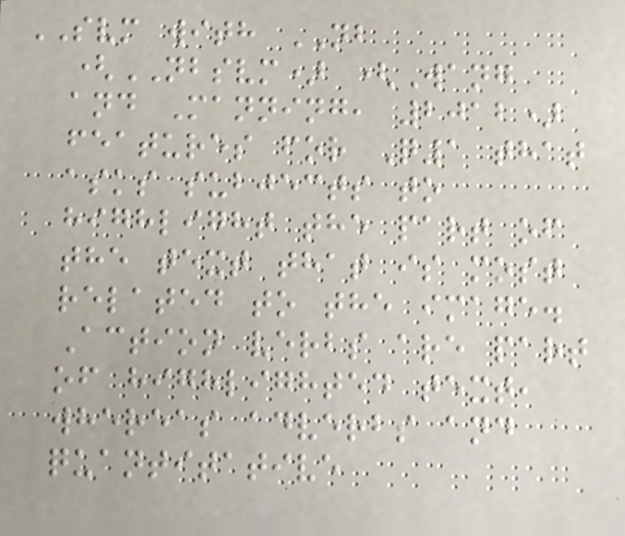SVM with NB
(NBSVM) (Wang
and Manning, 2012)
features for Q1 that
asks subjects to
highlight the part of
the text that is most
related to the image.
Action verbs are part
of highlighted text,
whereas adverbs and
quantitative
